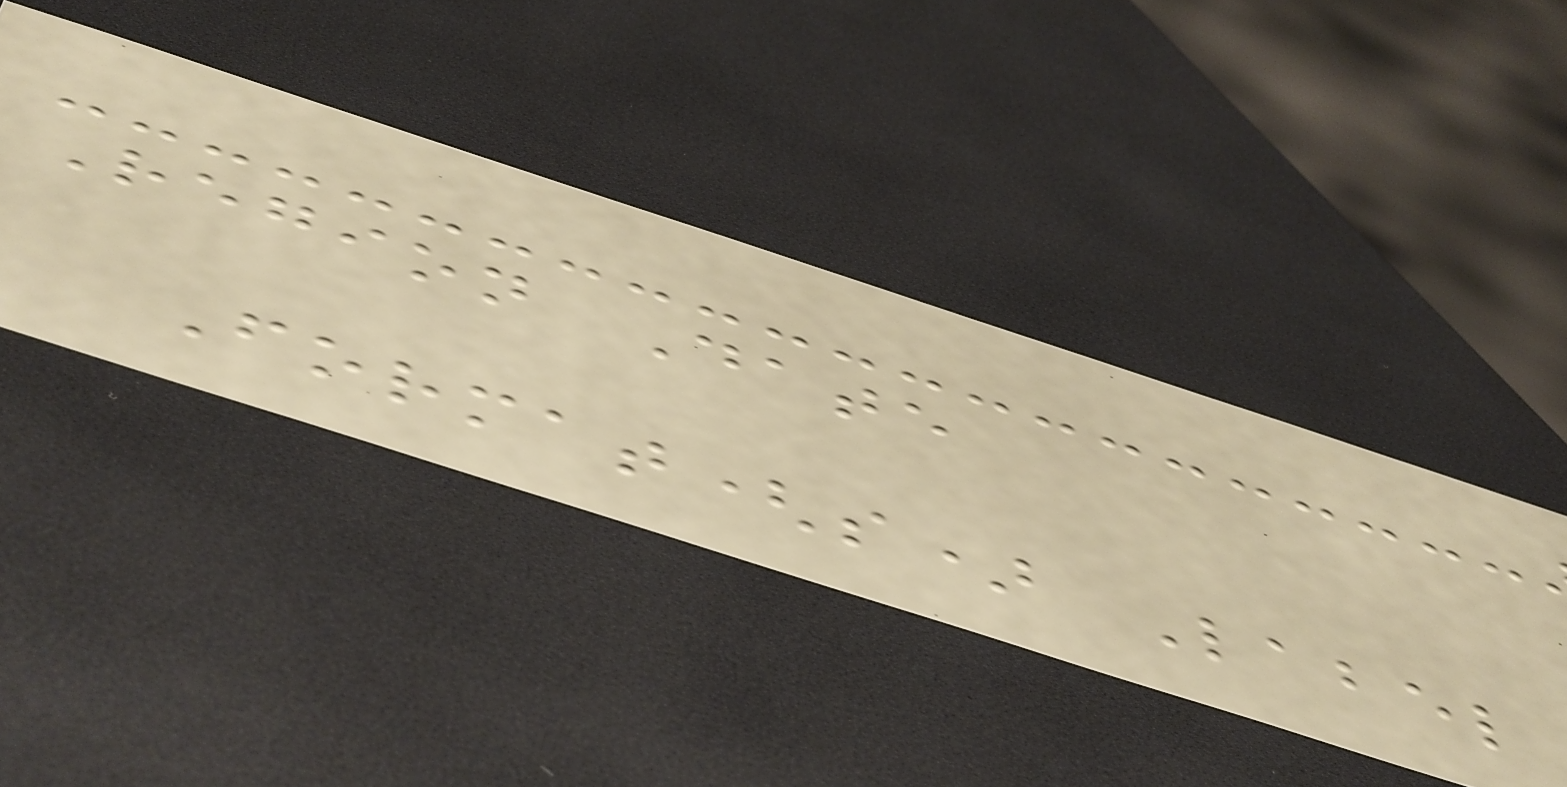Region Date
Format(s) Label
